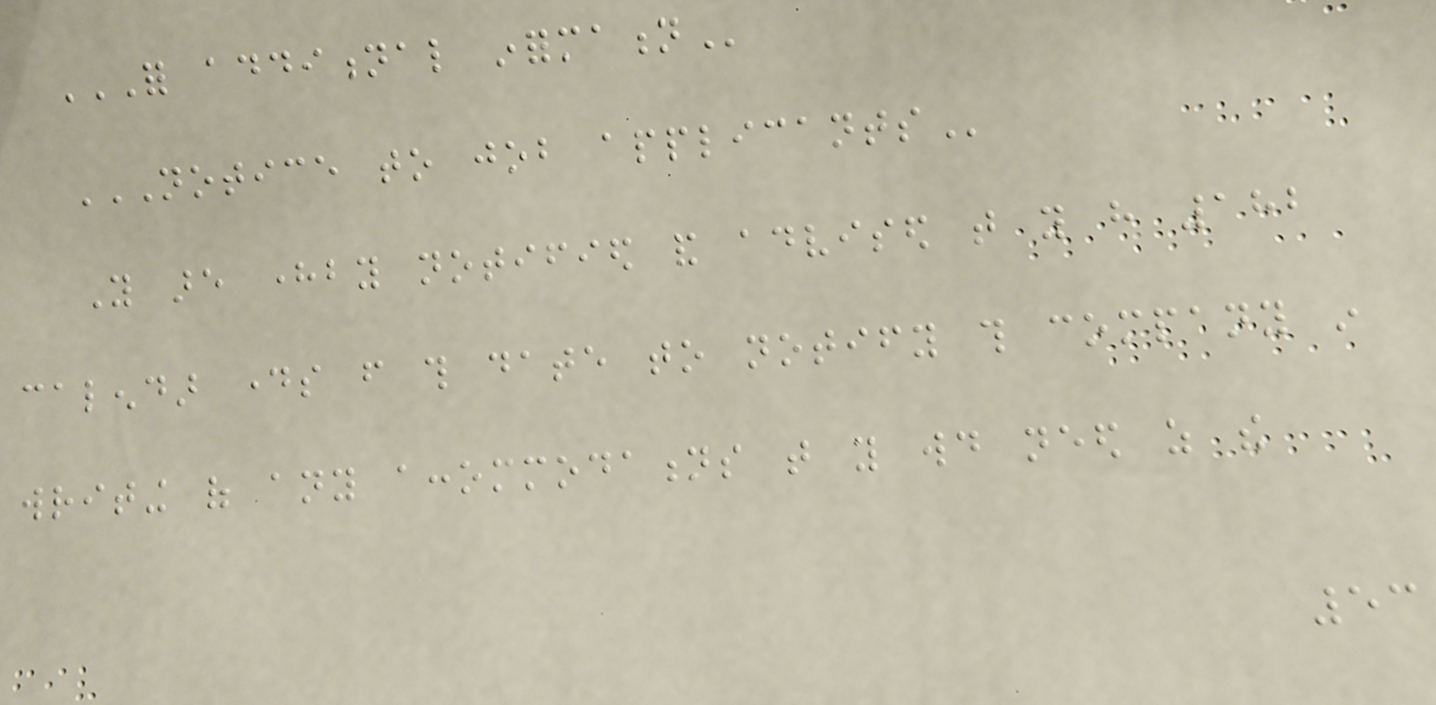FOR ADDITIONAL INFORMATION
NOTICE TO JOB APPLICANTS
You are hereby notified and advised that you have 182
calendar days from this date to notify this company in
writing of any accommodations that you would need as the
53
